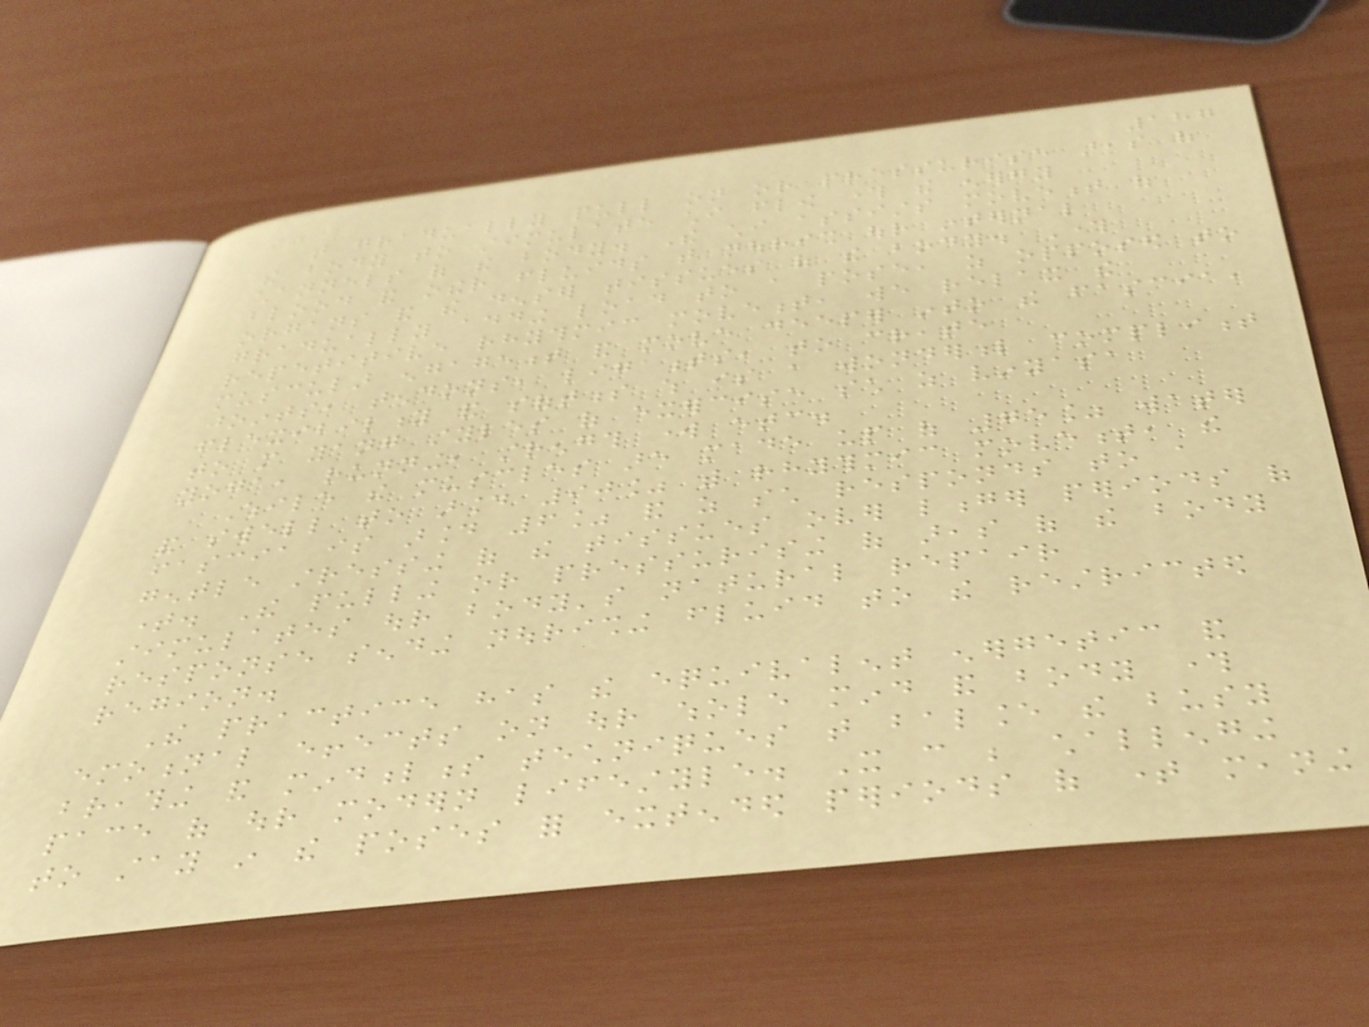187
that gradually pull on or pressurise areas of
the body to stimulate chi flow through the energy
channels of the body. The chi assists movement of
blood and other fluids that nourish our internal
organs and the denser tissues of the body. Through
gradually adding load to a pose, as opposed to
repetitive rhythmic movement, we relax the
muscular engagement and move deeper into the fascia,
joints, tendons, ligaments, to create
flexibility and softness which is a wonderful compliment
to more yang styles of exercise such as vinyasa
yoga, running, strength work etc.
While the muscles are made up of 75% water
and swell to around 90% with rhythmic movement, the
fascia is around 6% and as such responds to a
gentle stressing of the tissues over longer periods of
time. The pulling or pressurising of areas of the body
stimulates our body's natural repair
response sending nourishing fluid to the restricted
region.
The practice has the equivalent energetic and
emotional effects on our whole mind and body through
breathing and mindfulness techniques that balance the busy
pace of our modern lifestyle. It can be challenging
to stay in the poses for extended periods of time meaning
